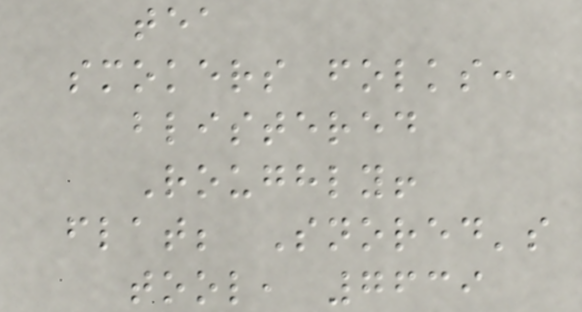tea
smokers folks:
blistered
Roughly!
flat; Snored's
tool, 7639
